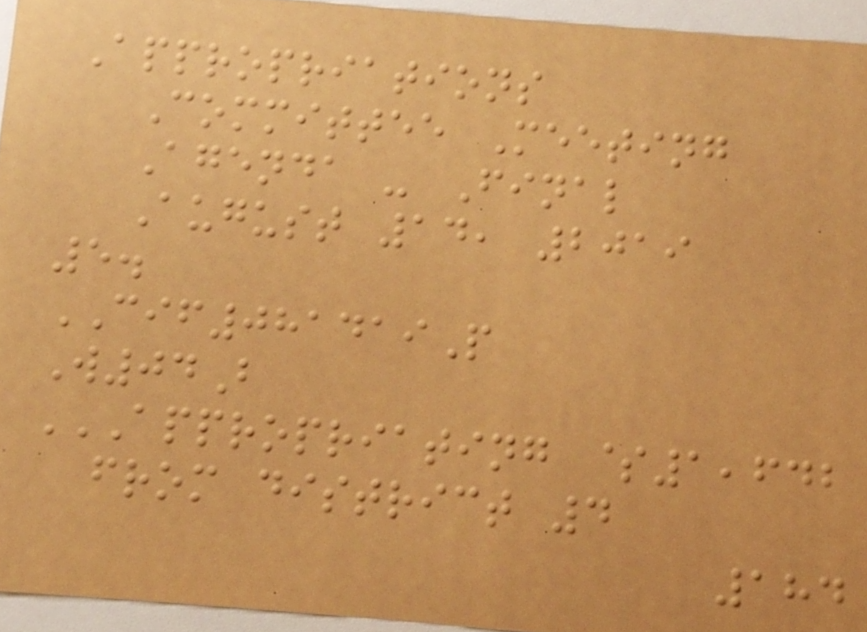Appropriations
Committee Meeting
Agenda - Final
August 14, 2019
5.
CIF081419P
W04B
APPROPRIATING $1,642
FROM DISTRICT 4
184
